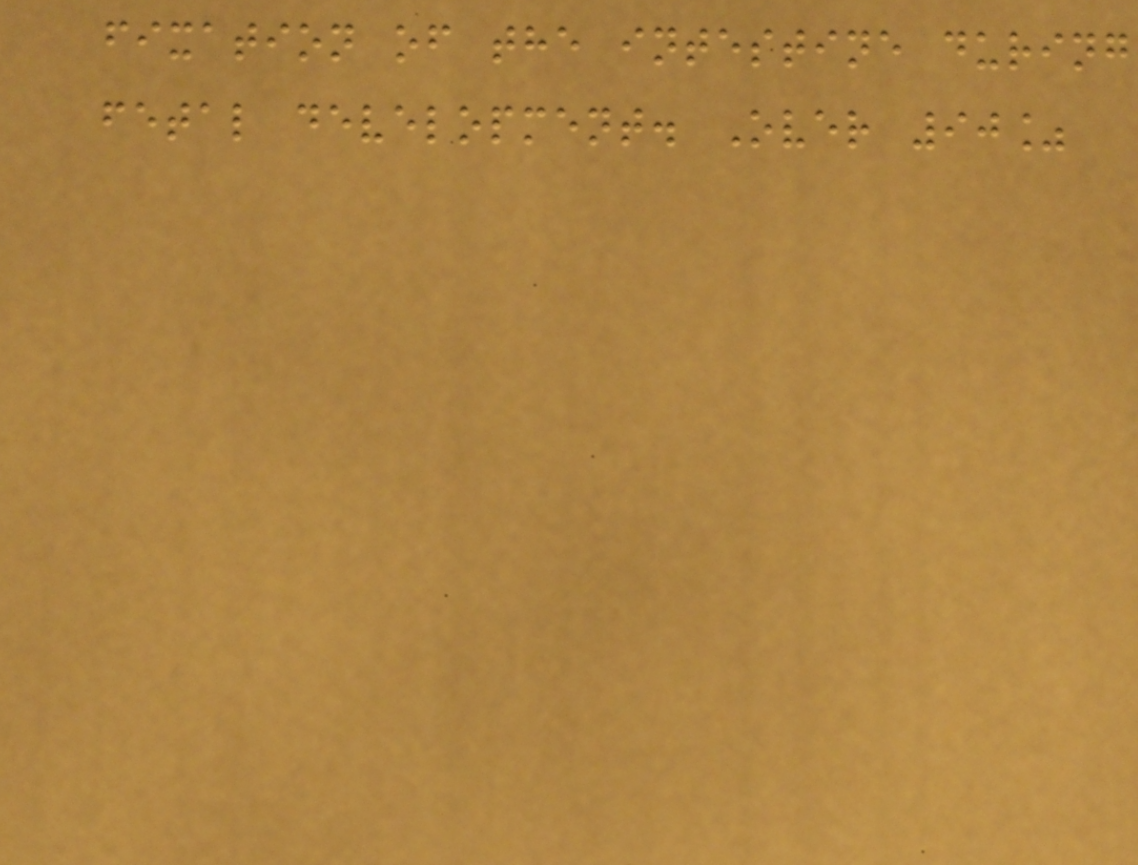fixation of the intestine during
fetal development. Over 90%
